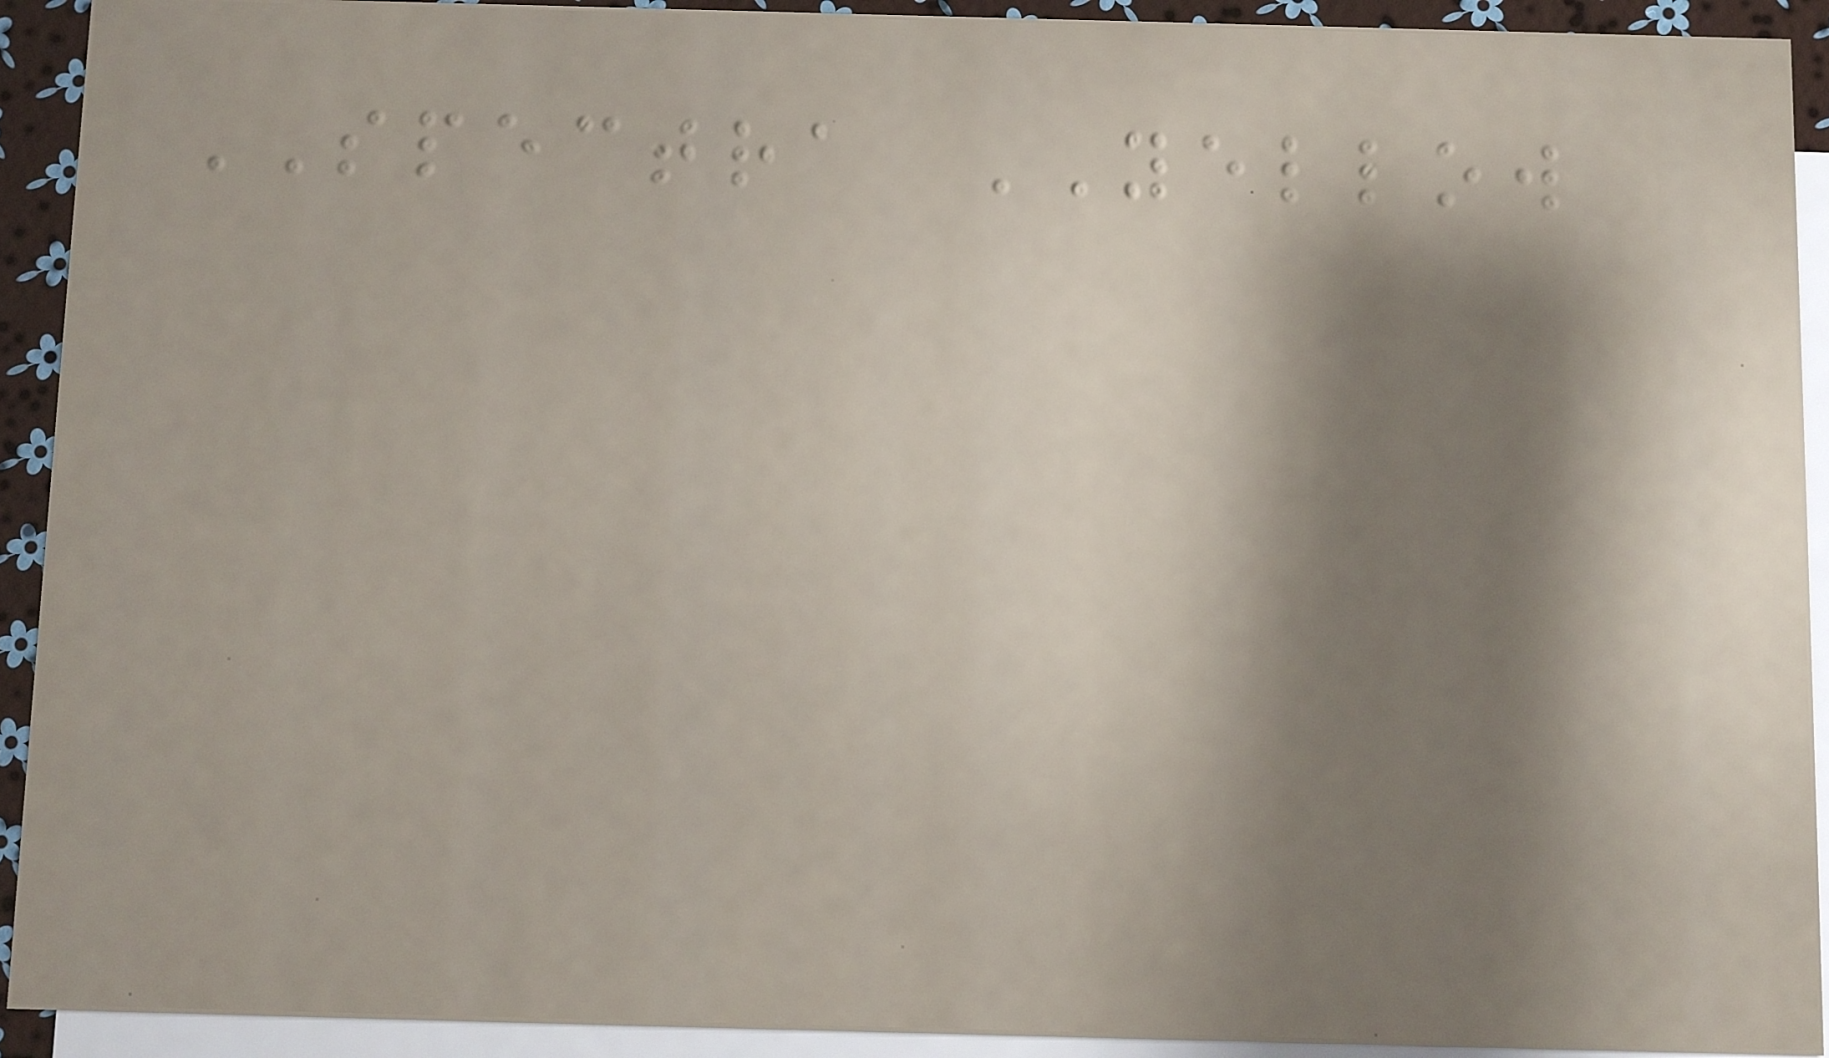SPECTRA YELLOW
